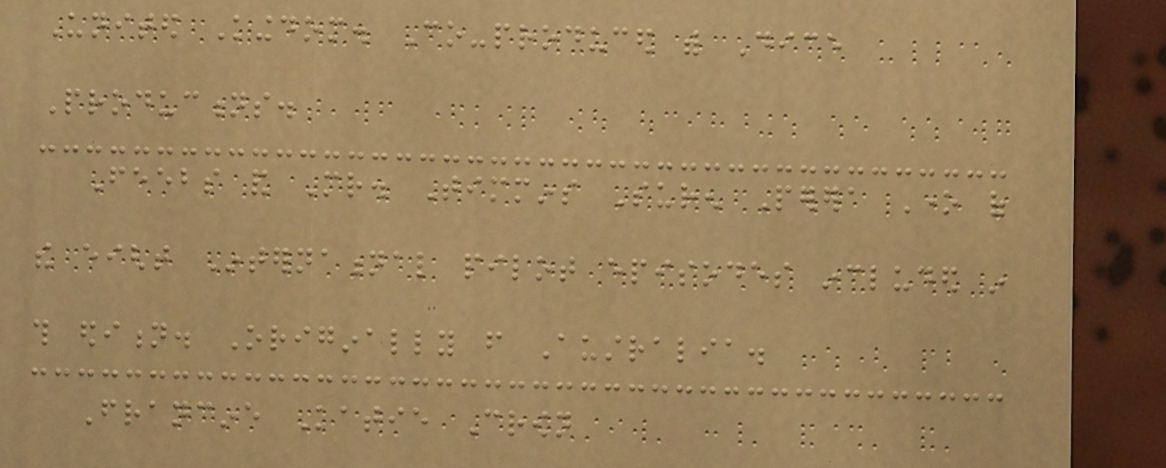United Kingdom. Co-produced with Dice
Productions.
Feebs and Mr. Timmins Suren Perera One of
the eight International pilot episodes included in
this edition. Originally from Australia.
Francine Katie Crown
